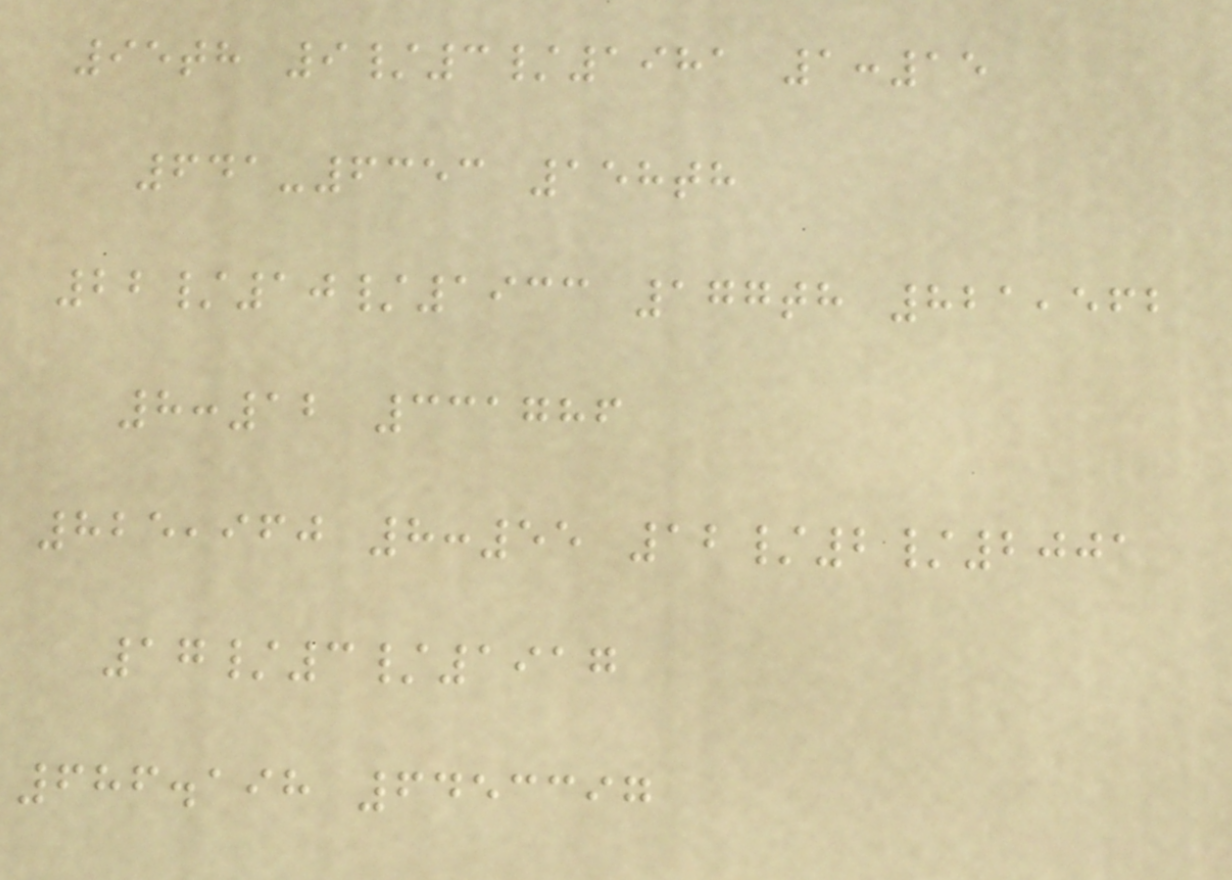95th 9/3/1981 1:15
641-6353 158th
22/10/1933 177th 821,562
8:12 331786
825,960 8:55 12/2/2001
17/3/1917
686.198 6453397
